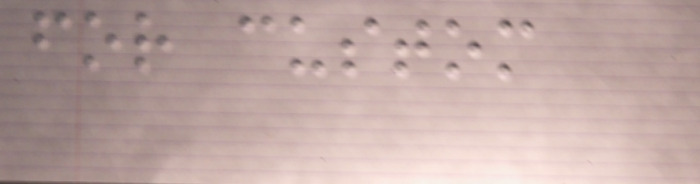for custom
